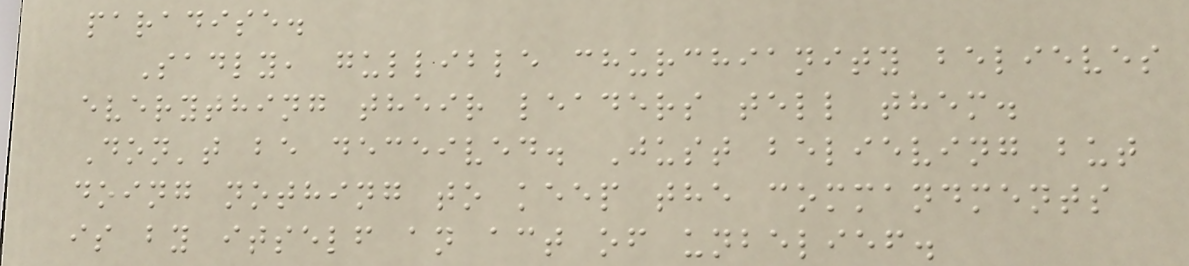paradise.
Sadly, gullible churchianity believes
everything their leaders tell them.
Don't be deceived. Just believing but
doing nothing to keep the commandments
is by itself an act of unbelief.
